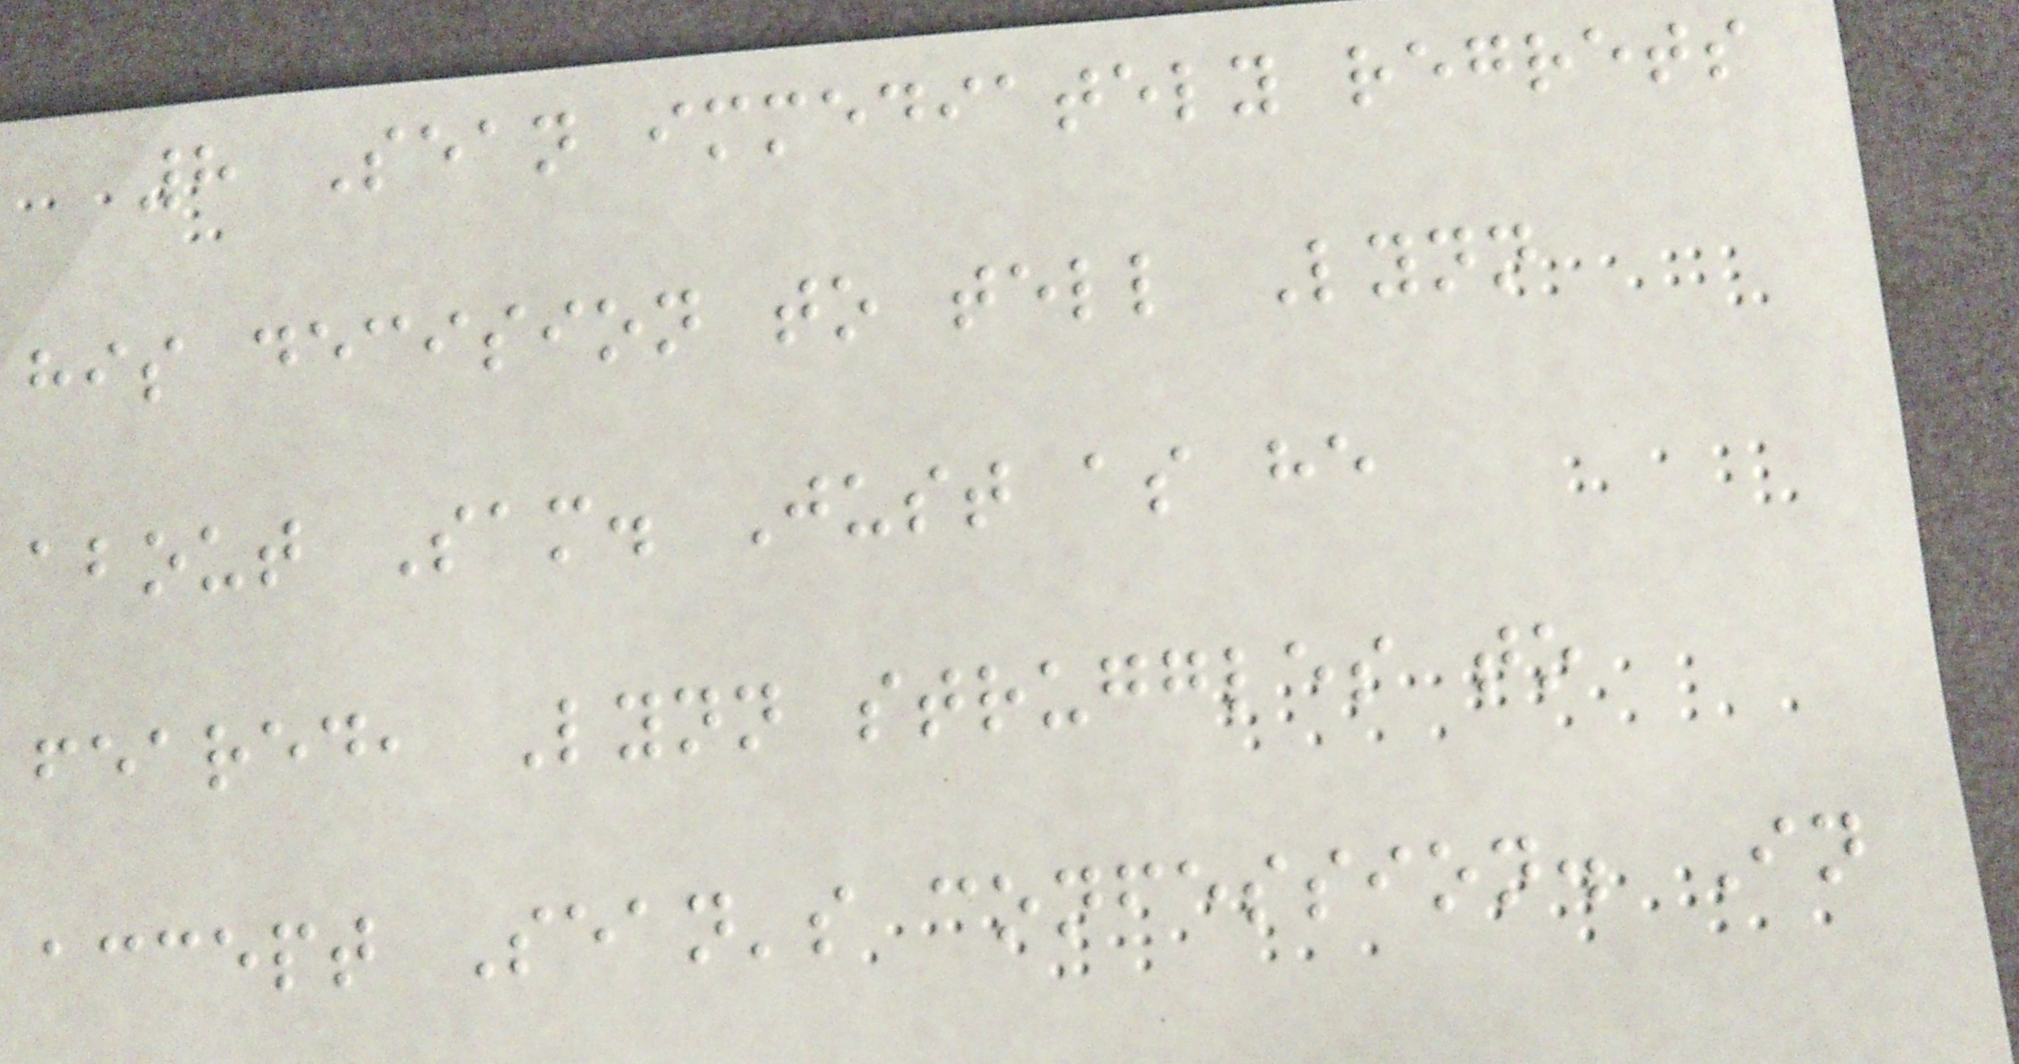8 Sean immediately regrets
his decision to tell Lynn
about Sam. Just as he
feared, Lynn struggles to
accept Sean's confession. In
